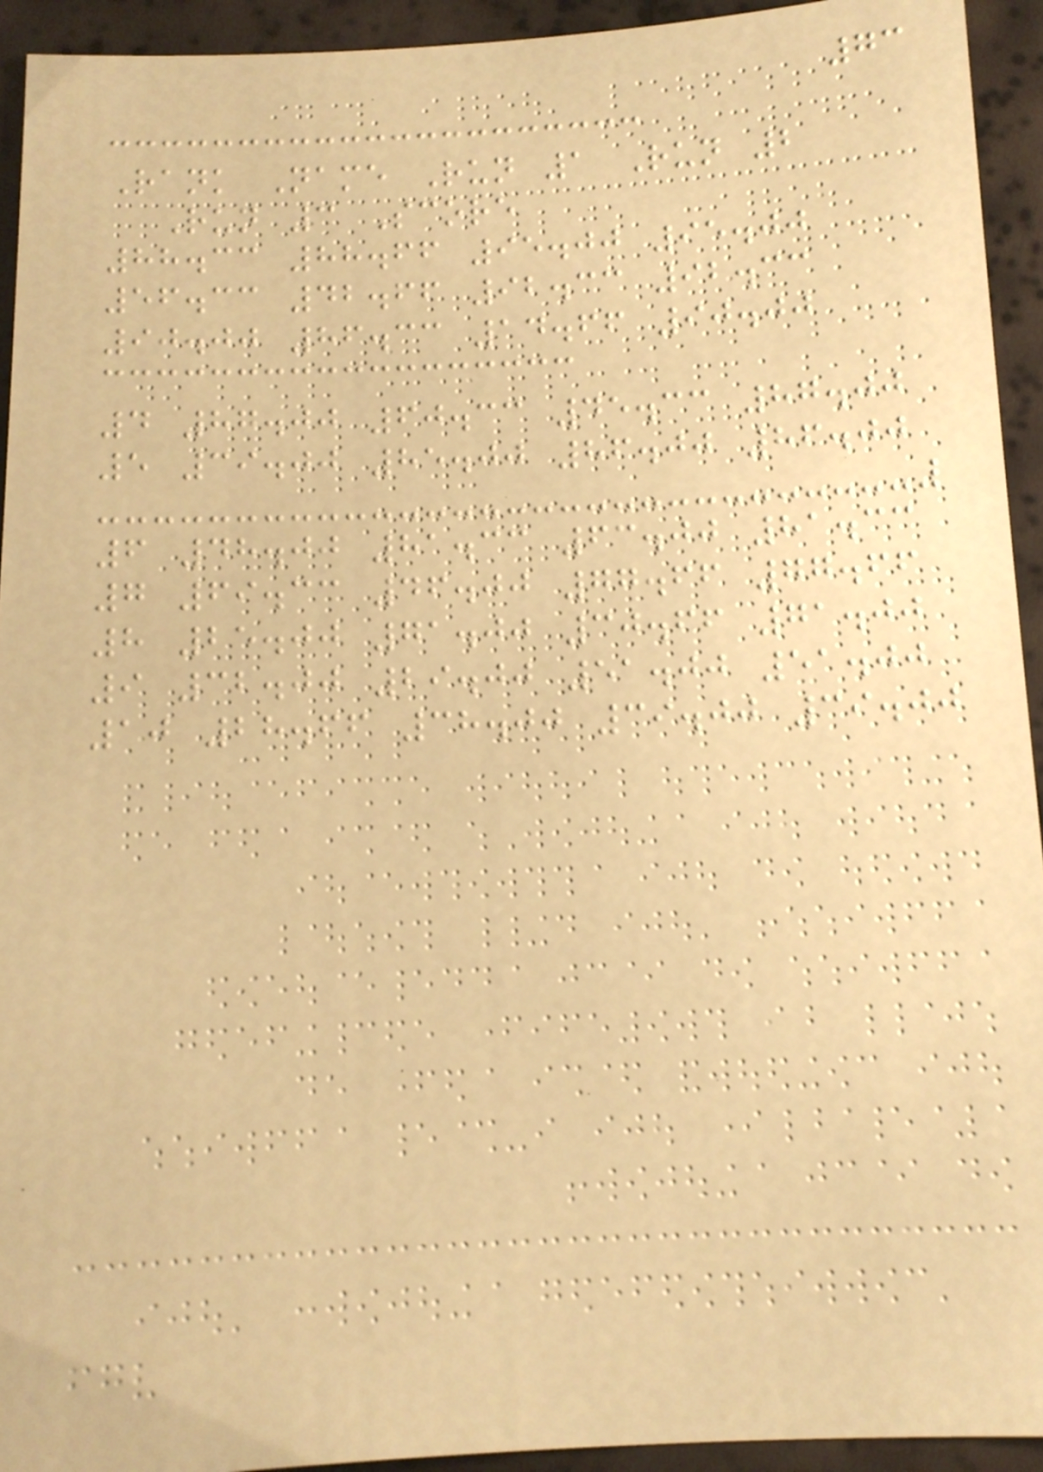73
Rank Name Run 1 Run 2
Run 3 Score
88.33 88.66 95.00 95.00
56.33 42.66 92.33 92.33
90.00 86.33 14.66 90.00
4 87.00 60.33 45.33 87.00
5 39.00 85.00 86.00 86.00
6 48.00 81.33 63.00 81.33
7 69.33 46.00 77.66 77.66
8 25.00 71.00 30.66 71.00
9 32.00 29.00 51.00 51.00
10 28.66 38.00 39.00 39.00
